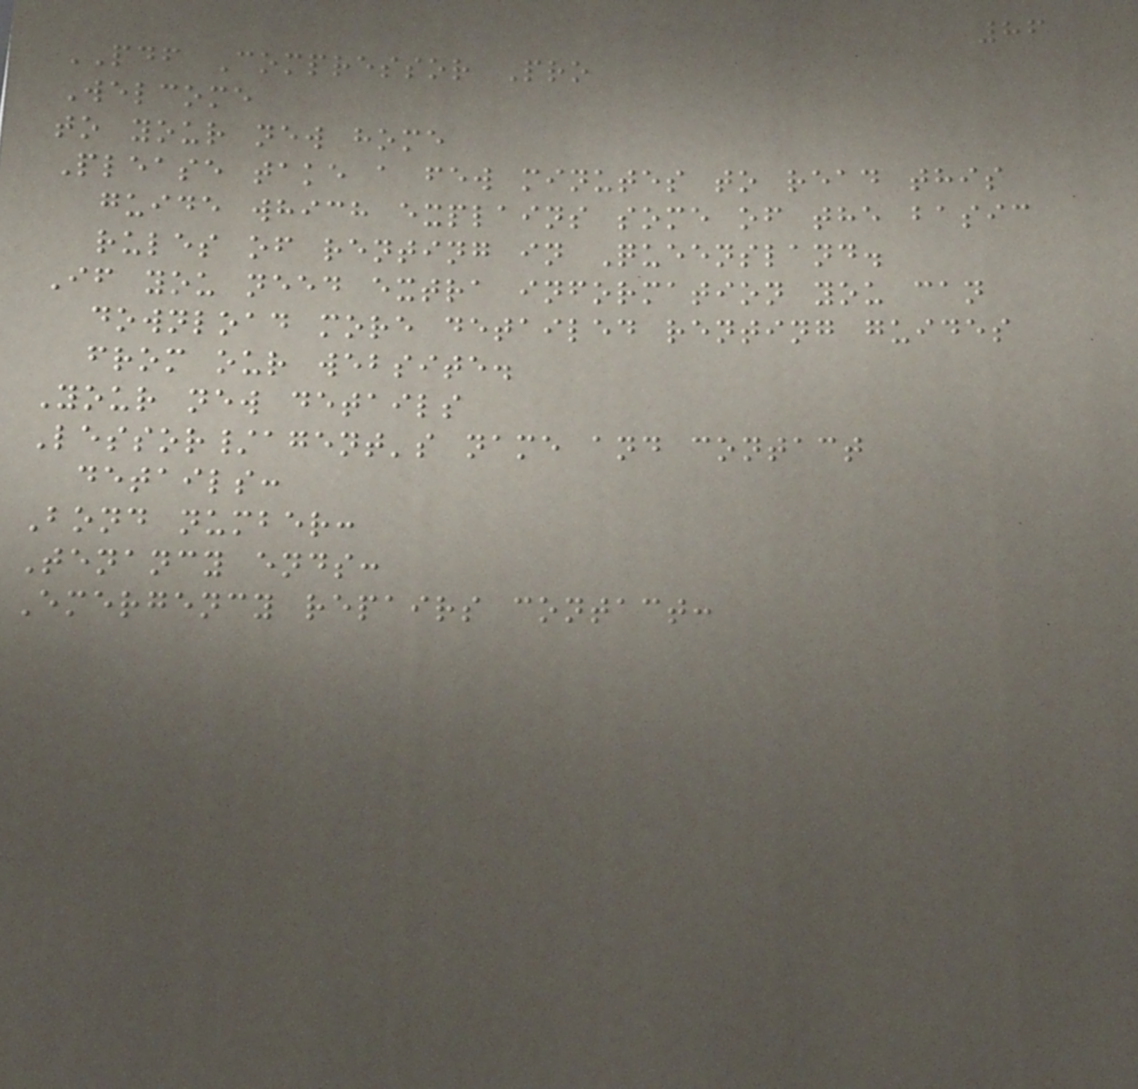86
PDF Compressor Pro
Welcome
to your new home
Please take a few minutes to read this
guide which explains some of the basic
rules of renting in Queensland.
If you need extra information you can
download more detailed renting guides
from our website.
Your new details
Lessor/agent's name and contact
details:
Bond number:
Tenancy ends:
Emergency repairs contact:
